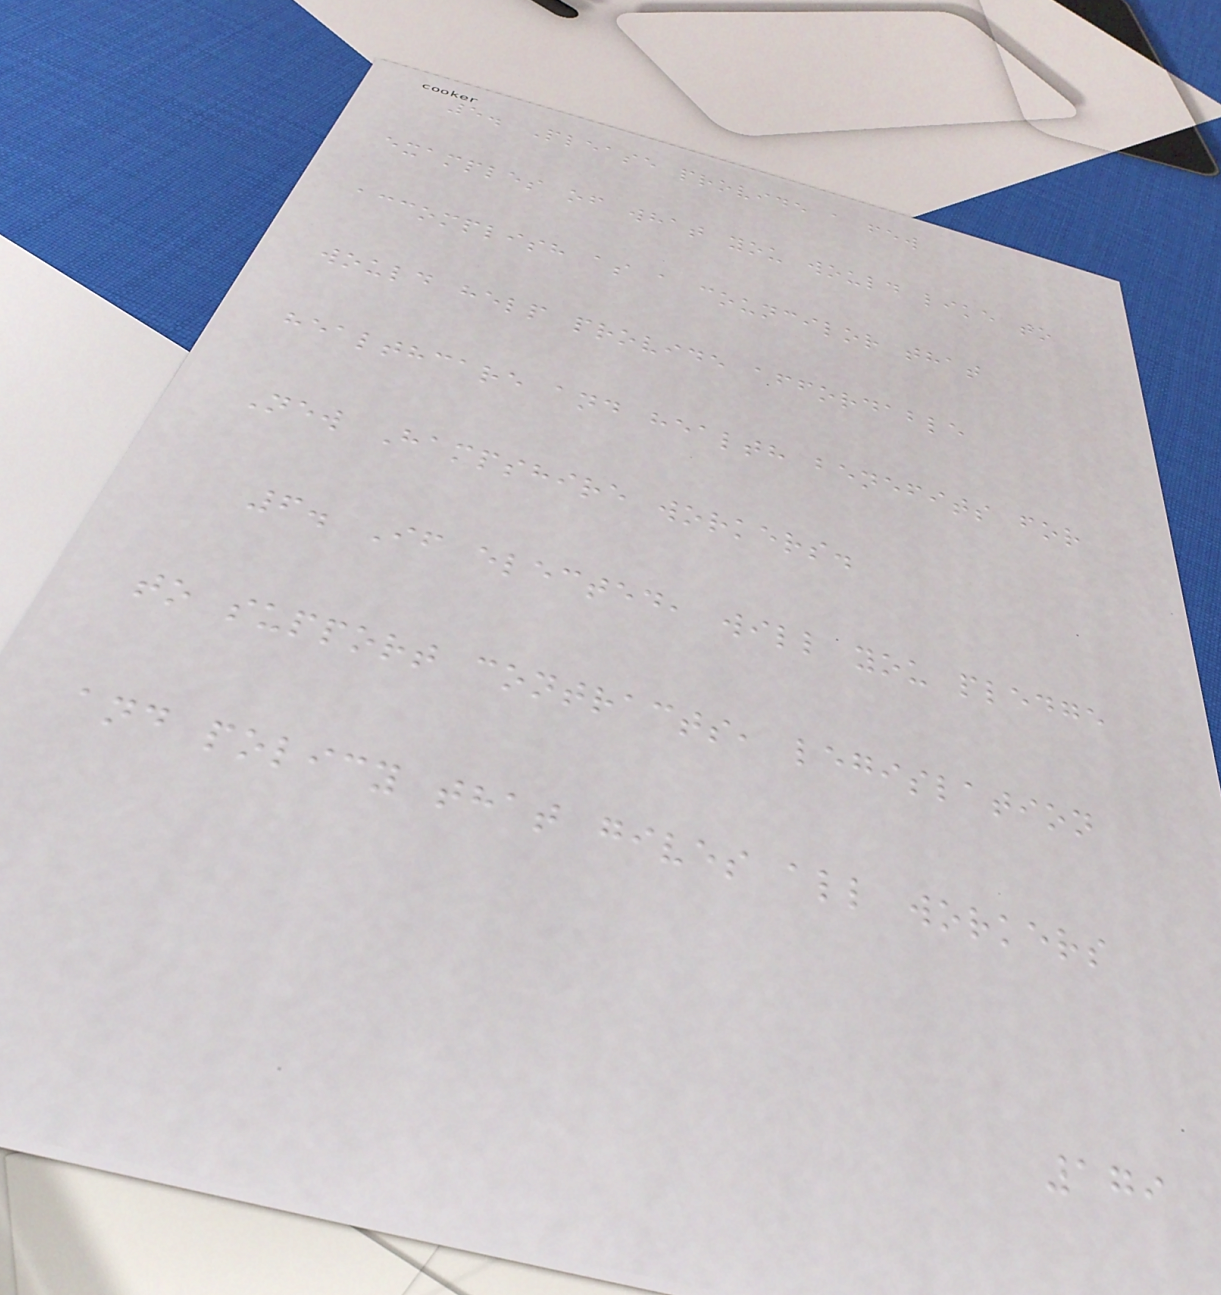5. Please provide a few
examples of what you would like to
accomplish as a councilor that
would help provide affordable
healthcare and health benefits for
New Hampshire workers.
6. If elected, will you pledge
to support contracts, legislation
and policy that gives all workers
179
